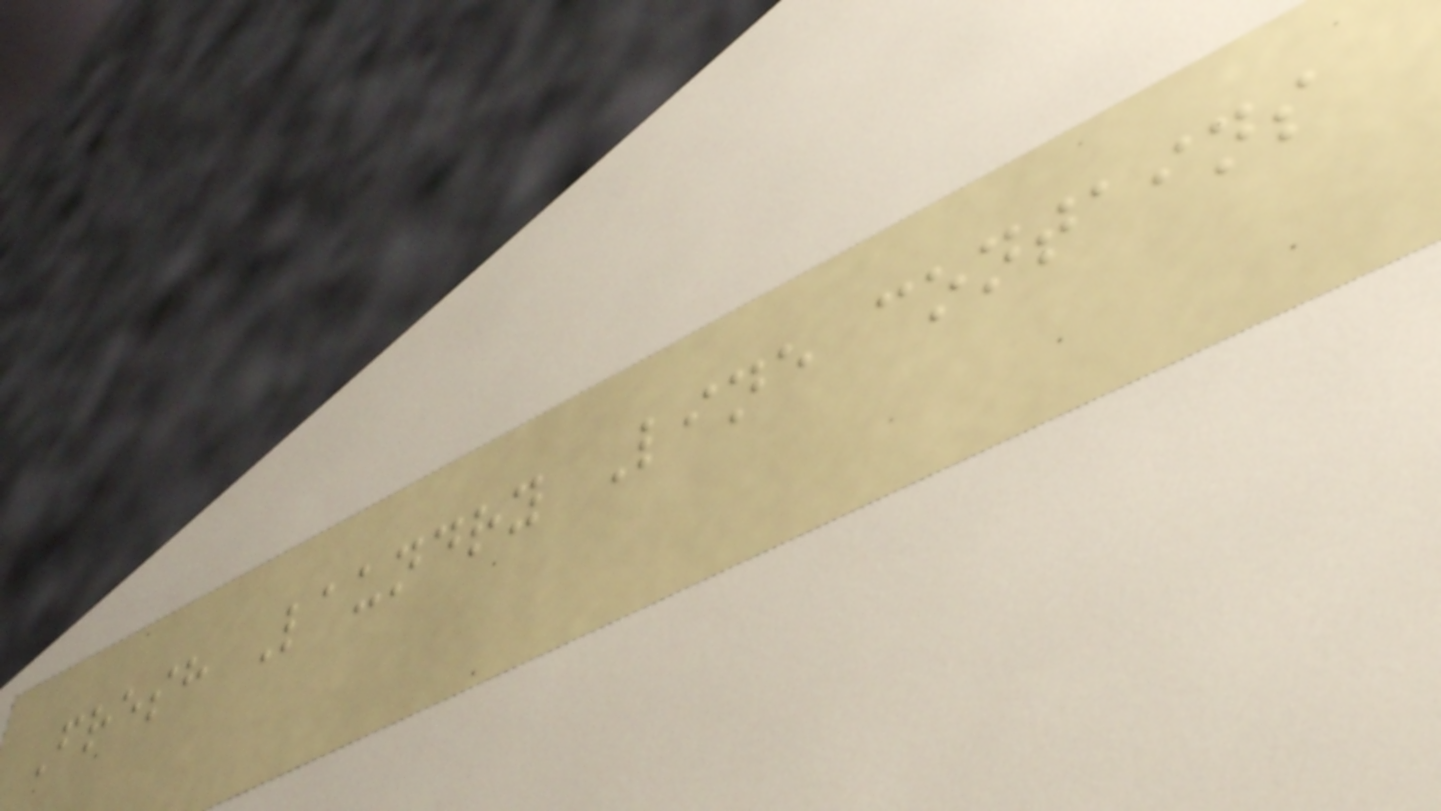Fresh Laundry Line contains
